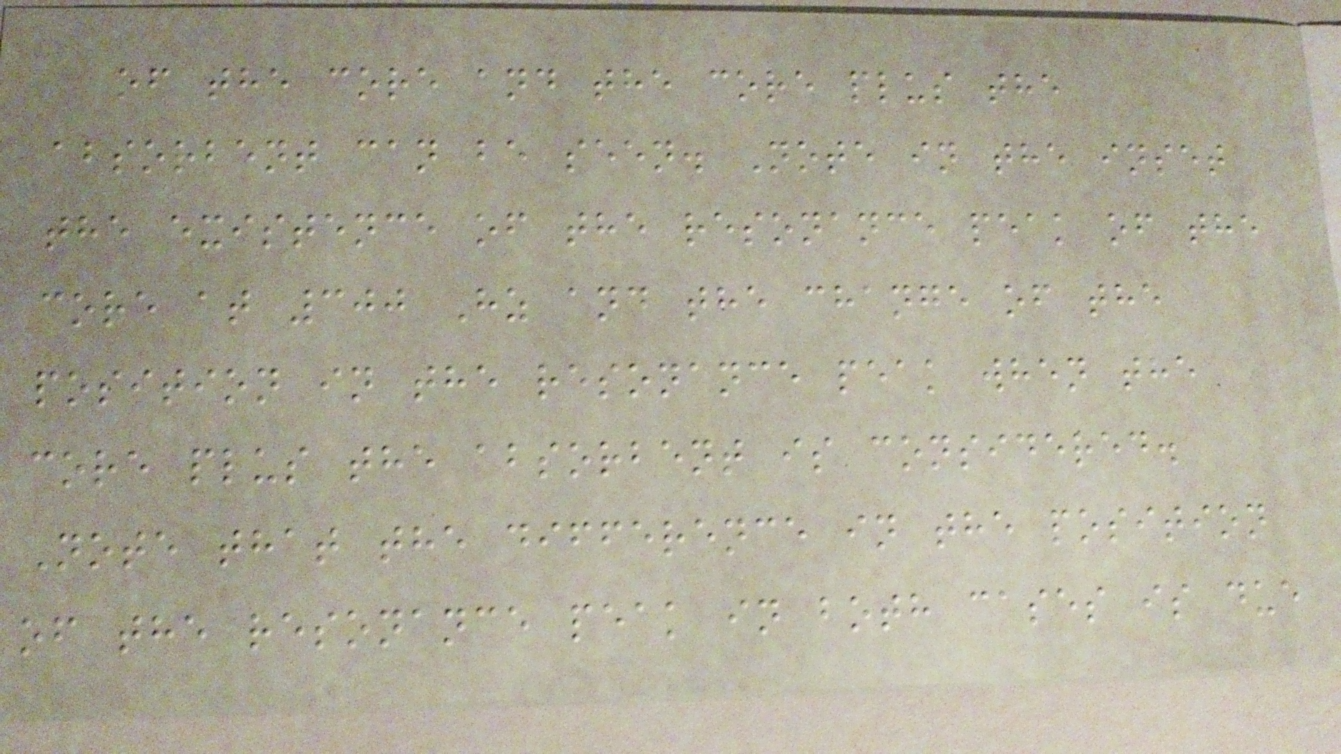of the core and the core plus the
absorbent can be seen. Note in the inset
the existence of the resonance peak of the
core at 300 Hz and the change of the
position in the resonance peak when the
core plus the absorbent is considered.
Note that the difference in the position
of the resonance peak in both cases is due
